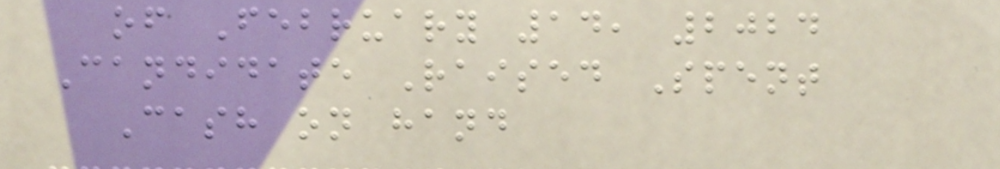of February 14, 2024
Candidate Raised Spent
Cash on hand
